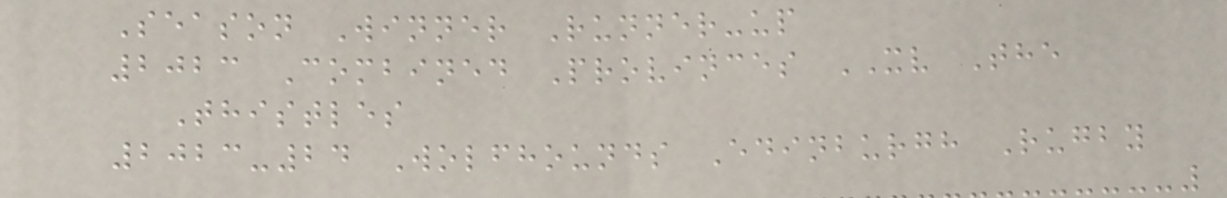Season Winner Runner-up
2023 Combined Provinces XV The
Thistles
2023-24 Wolfhounds Edinburgh Rugby
